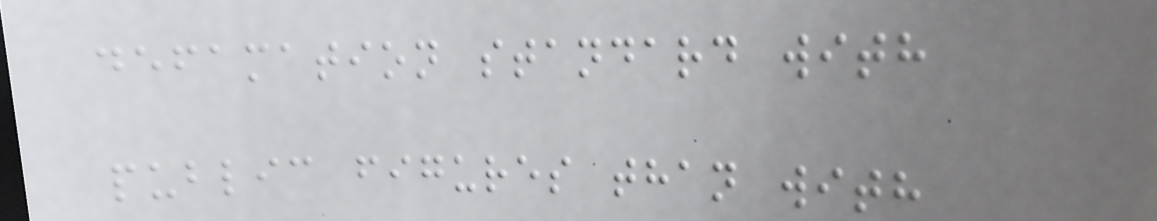defamation standard with
public figures than with
